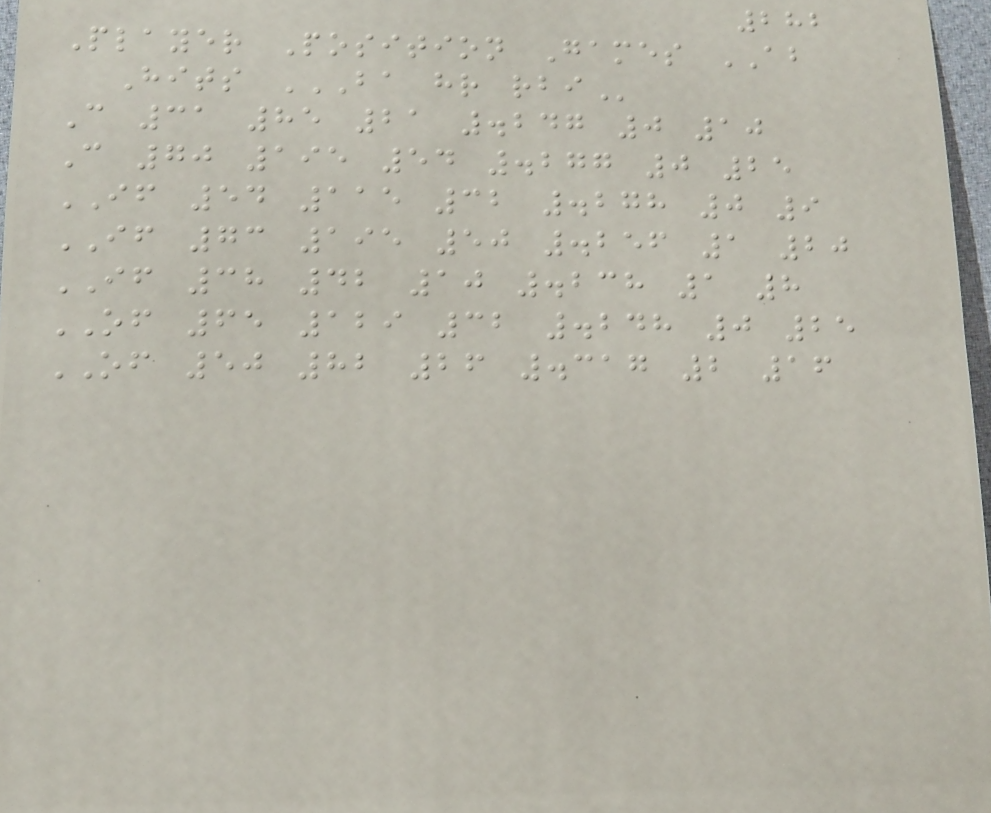282
Player Position Games AB
Hits BA HR RBI
C 31 85 21 .247 0 10
C 70 195 54 .277 0 25
IF 54 115 32 .278 0 9
IF 73 195 50 .256 1 20
IF 38 42 10 .238 1 8
OF 65 129 32 .248 0 25
OF 50 82 26 .317 2 16
